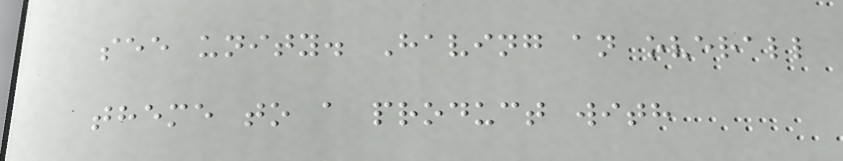see unity. Having an overall
theme to a product with
